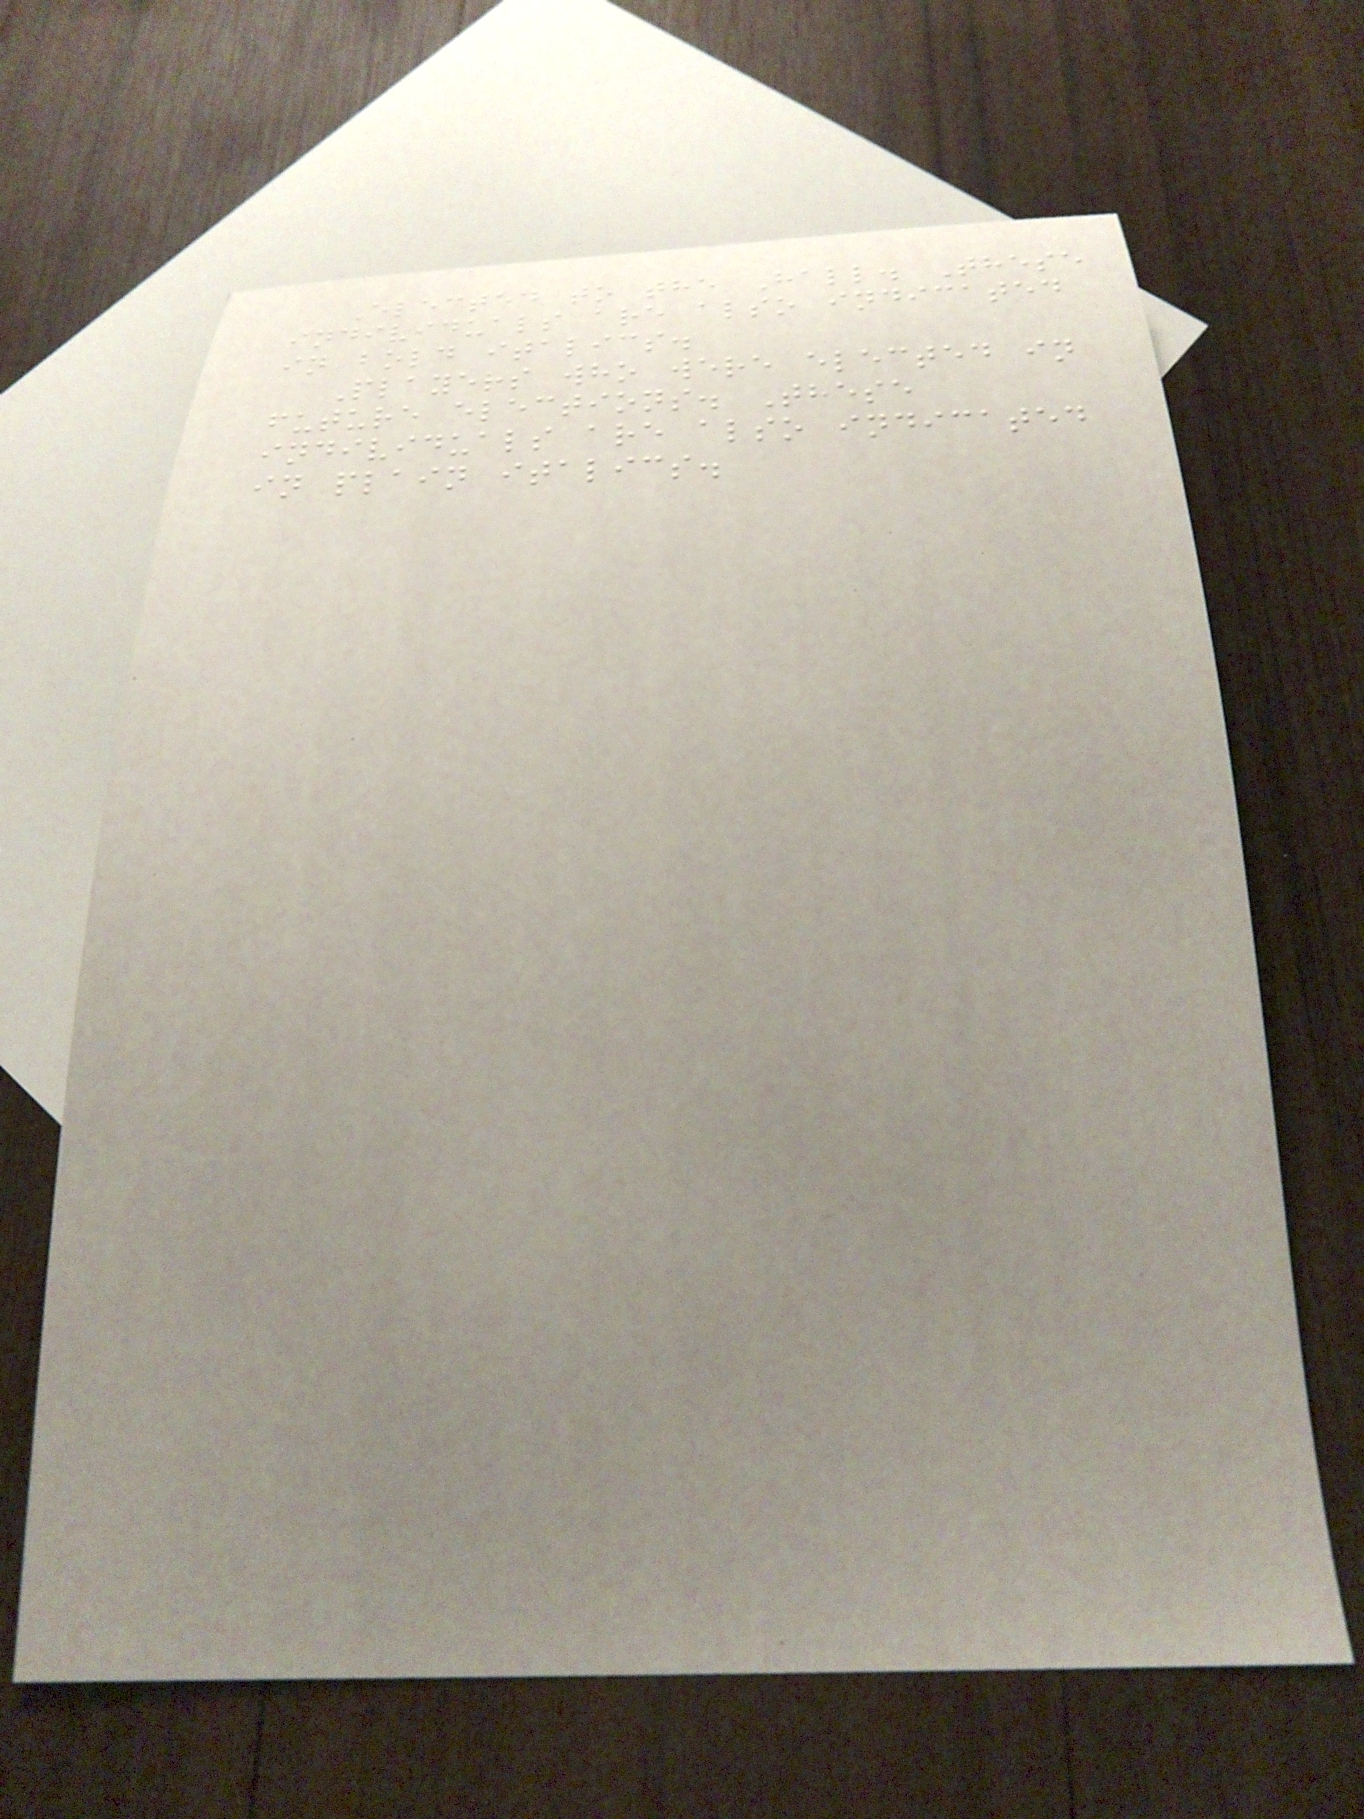Elected to the Hall. These
individuals are also indicated
in bold italics.
Players who were elected in
future elections. These
individuals are also indicated
in plain italics.
